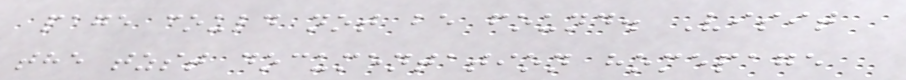page could not be found. Visit
the tzst documentation homepage
